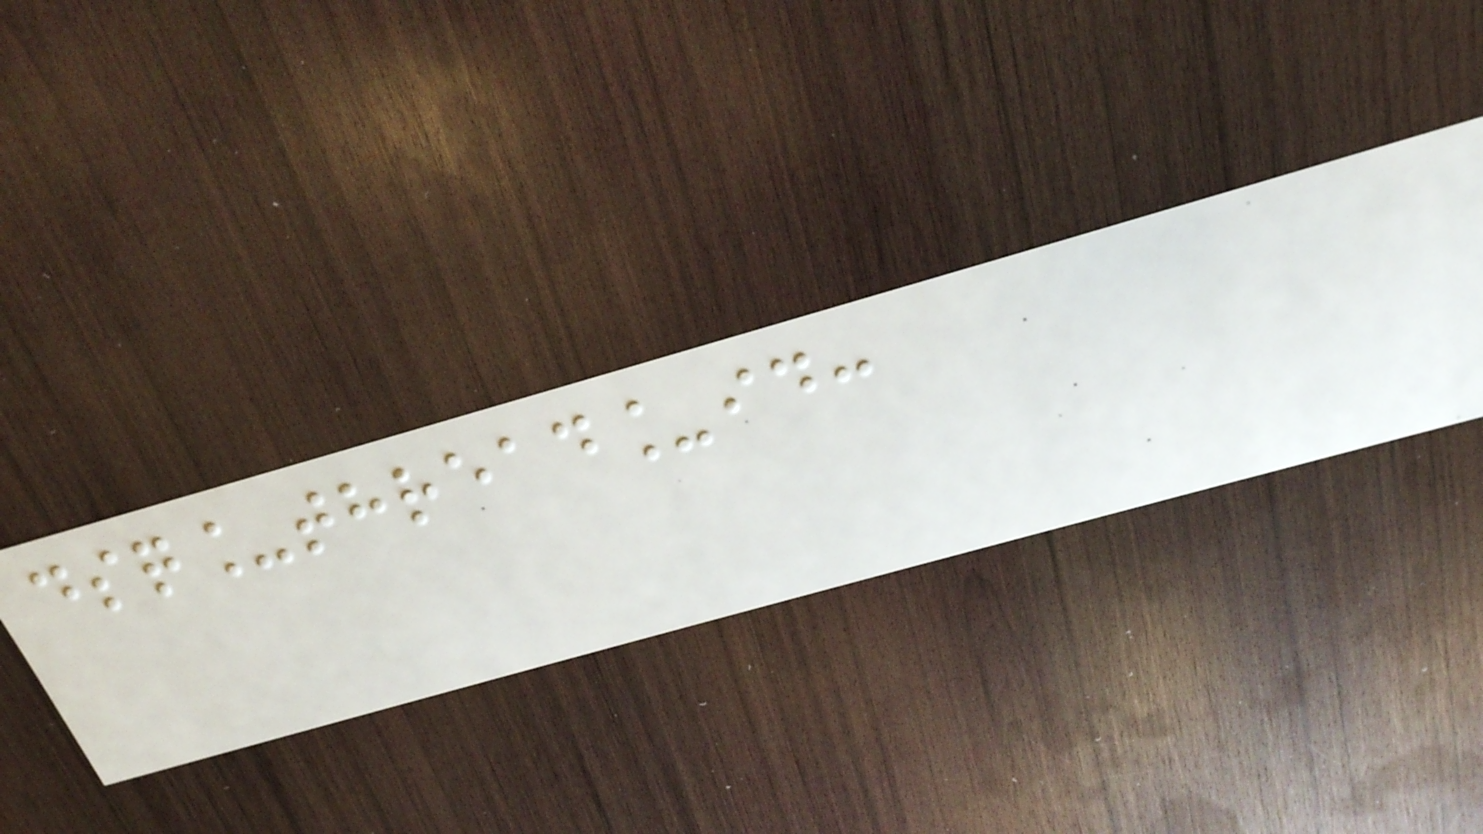dsq_thread_id:
